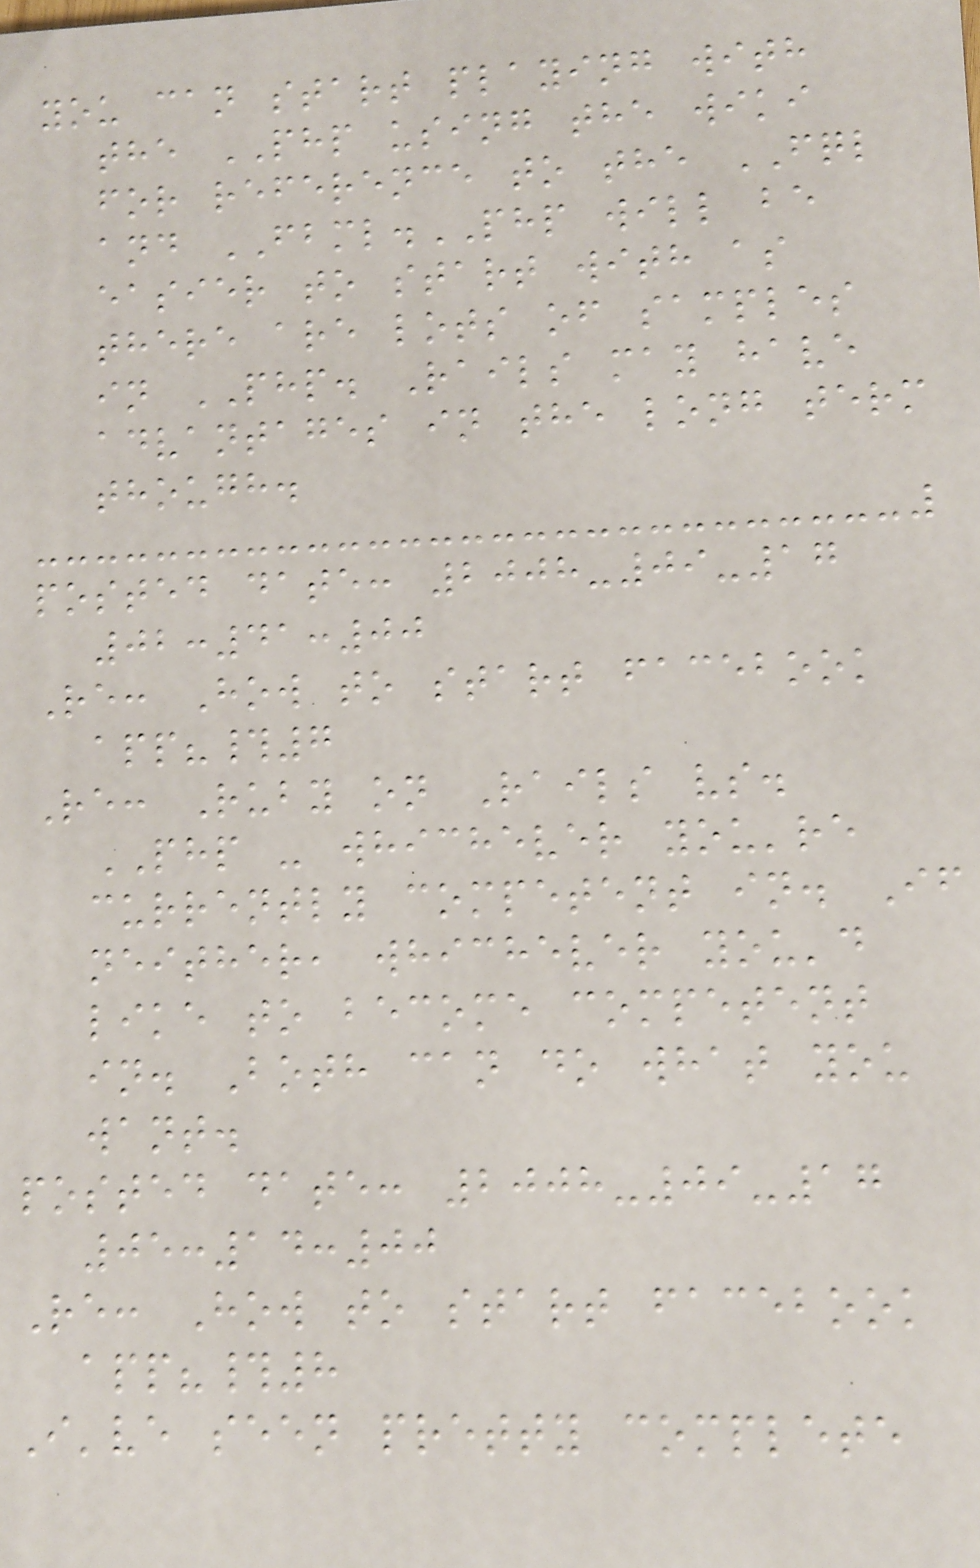you can start playing with
the PHP using the wiki
for reference to the FQL
and FBML.PHP will be
easier to start with as
there are lots of samples
in PHP. Rails may have
advantages in the long term
though.
posted date: 2008-09-17
02:41:00
Re: How to start facebook
app?#7
Re: Ruby on Rails vs.
PHP - whichever you're
currently competent in. If
neither, whichever you'd
like to become competent
in. Both can do what you
want.
posted date: 2008-09-17
05:14:00
Re: How to start facebook
app?#8
I've seen pretty complete
